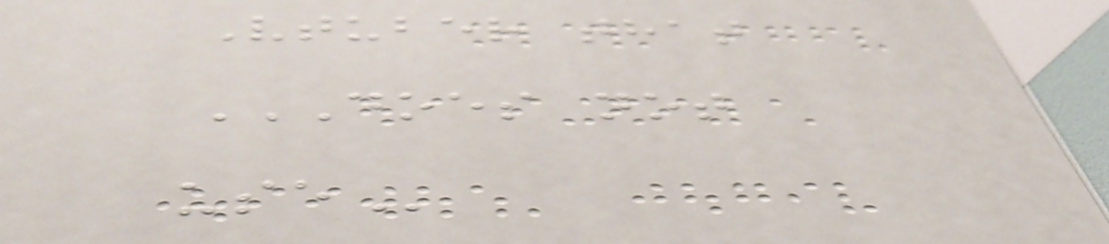Vtuber that
DOES NOT
USE
